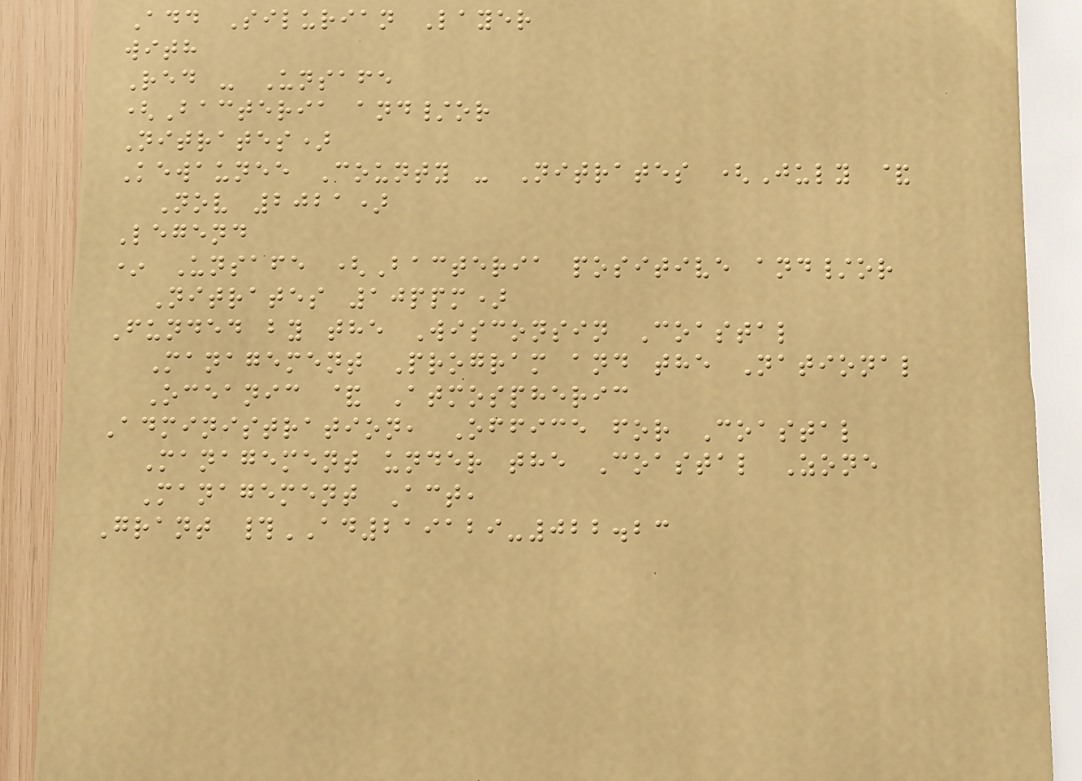Add Silurian Layer
with
Red - Unsafe
(Bacteria and/or
Nitrates)
Kewaunee County - Nitrates (July &
Nov 2021)
Legend
* Unsafe (Bacteria positive and/or
Nitrates 10ppm)
Funded by the Wisconsin Coastal
Management Program and the National
Oceanic & Atmospheric
Administration, Office for Coastal
Management under the Coastal Zone
Management Act,
Grant #AD219129-022.23
